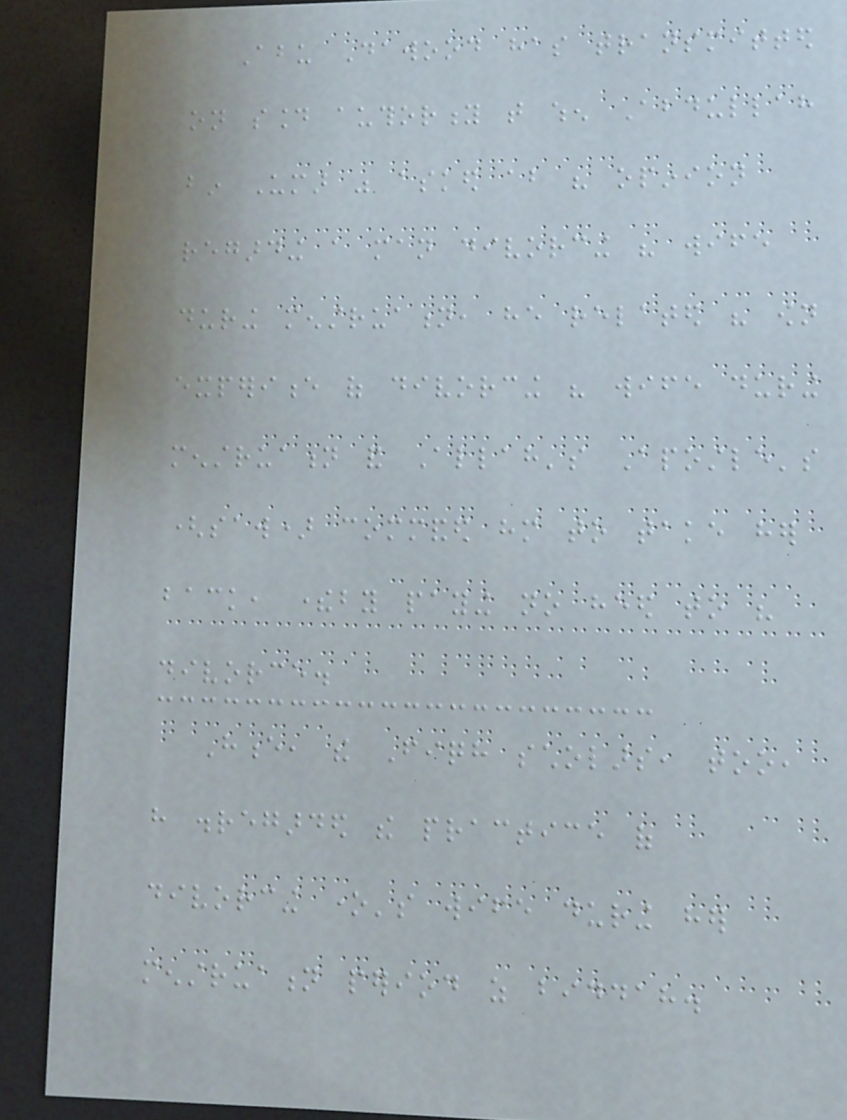Abu Dawood has transmitted
on sound authority that when Abdullah
bin Umar was asked about his opinion
regarding a man divorcing his wife
during menstruation, he related his own
experience of divorcing his wife during
menstruation and Allah's Apostle's
(saw) commanded him to take her
back, thereby paying no heed to his
divorce.
Hence, the Fiqh scholars, too,
have disregarded the practice of
divorcing one's wife during her
menstruation period as biddah.
